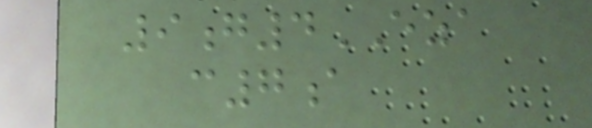9g4EZA
c7a
